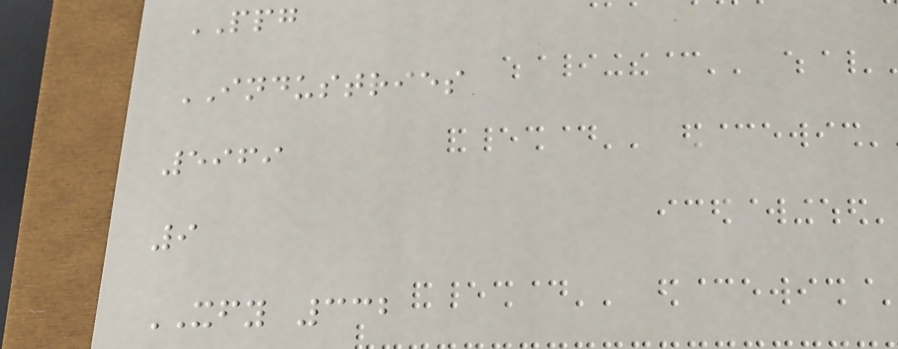PPG
INDUSTRIES
5969
9
XFY 332
